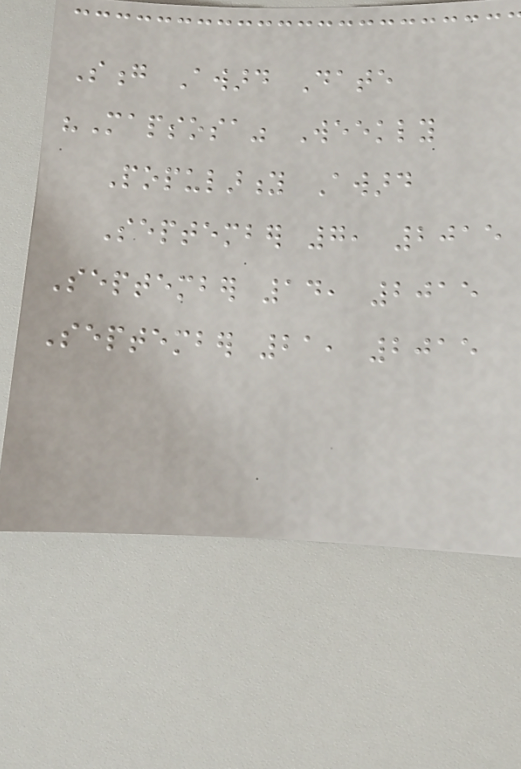Song Award Date
"Mapsosa" Weekly
Popularity Award
September 7, 2015
September 14, 2015
September 21, 2015
